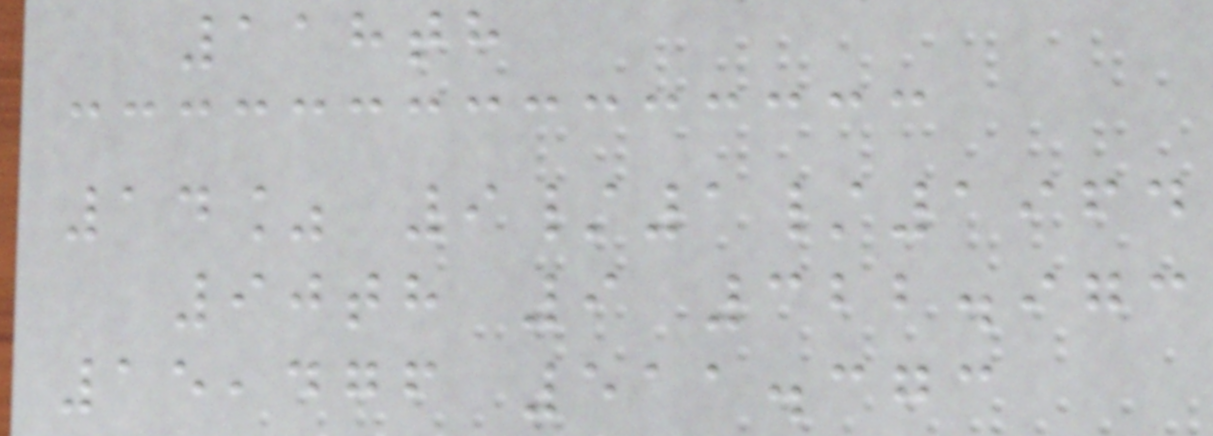118th
14% 9/1/1964
90th 9 322.973
15,476 511.373
